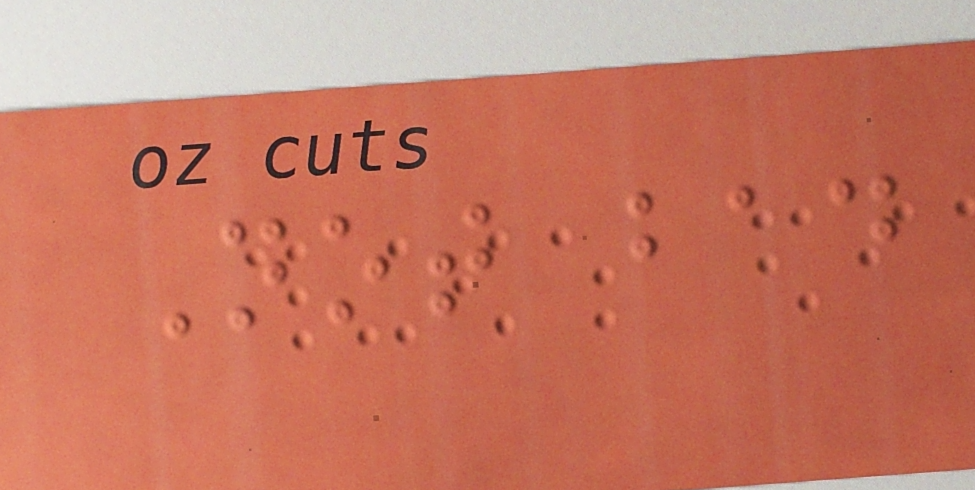Not bad
